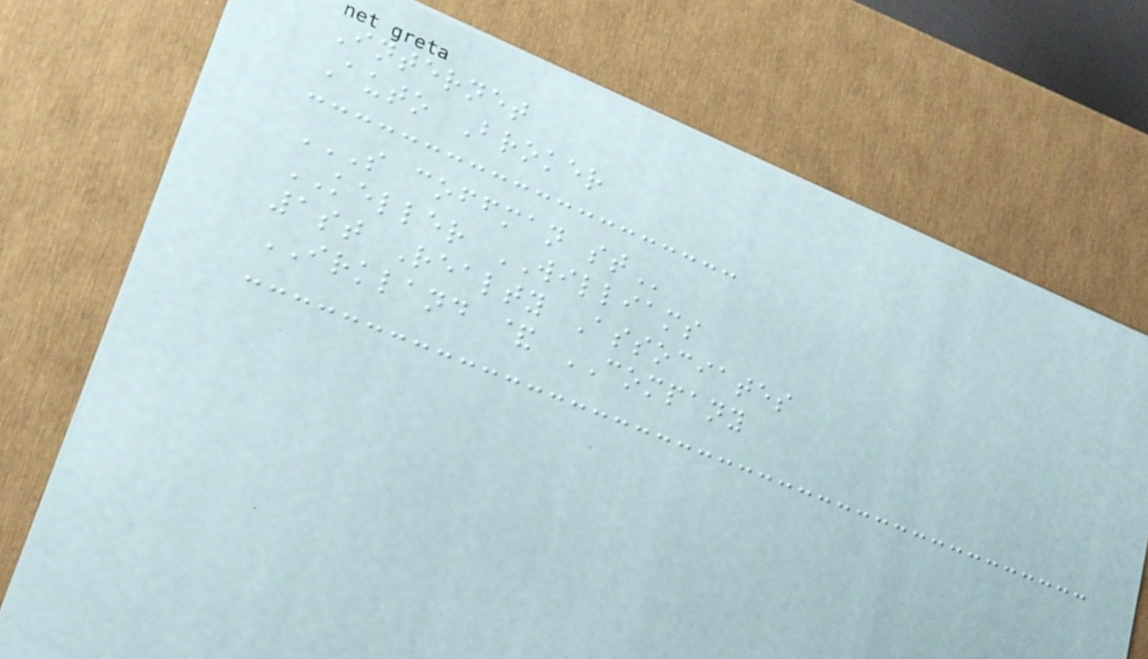Internet
Auto Broker
S COFFMAN ST
KELLER WILLIAMS
1st Realty Associates
IRKLAND & COMPANY
